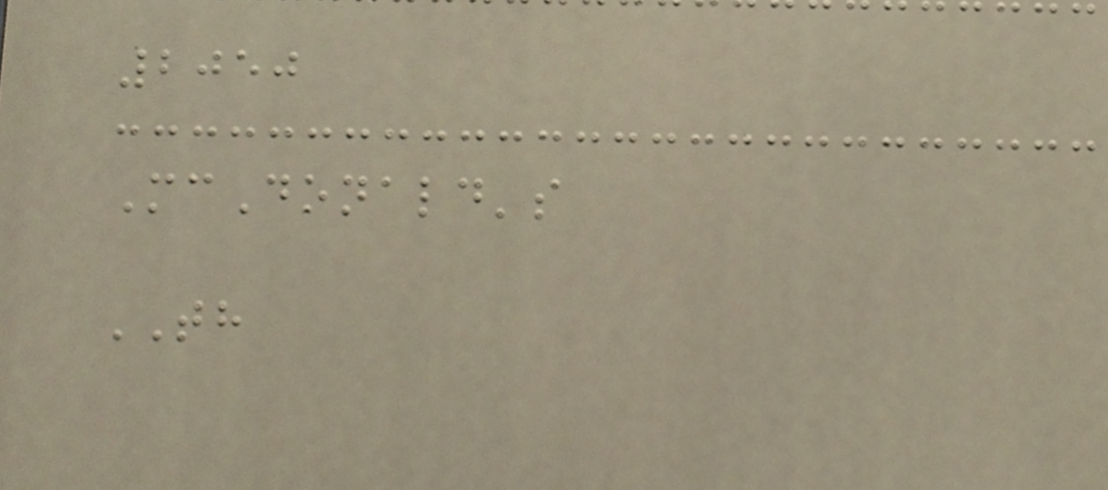2050
McDonald's
TH
